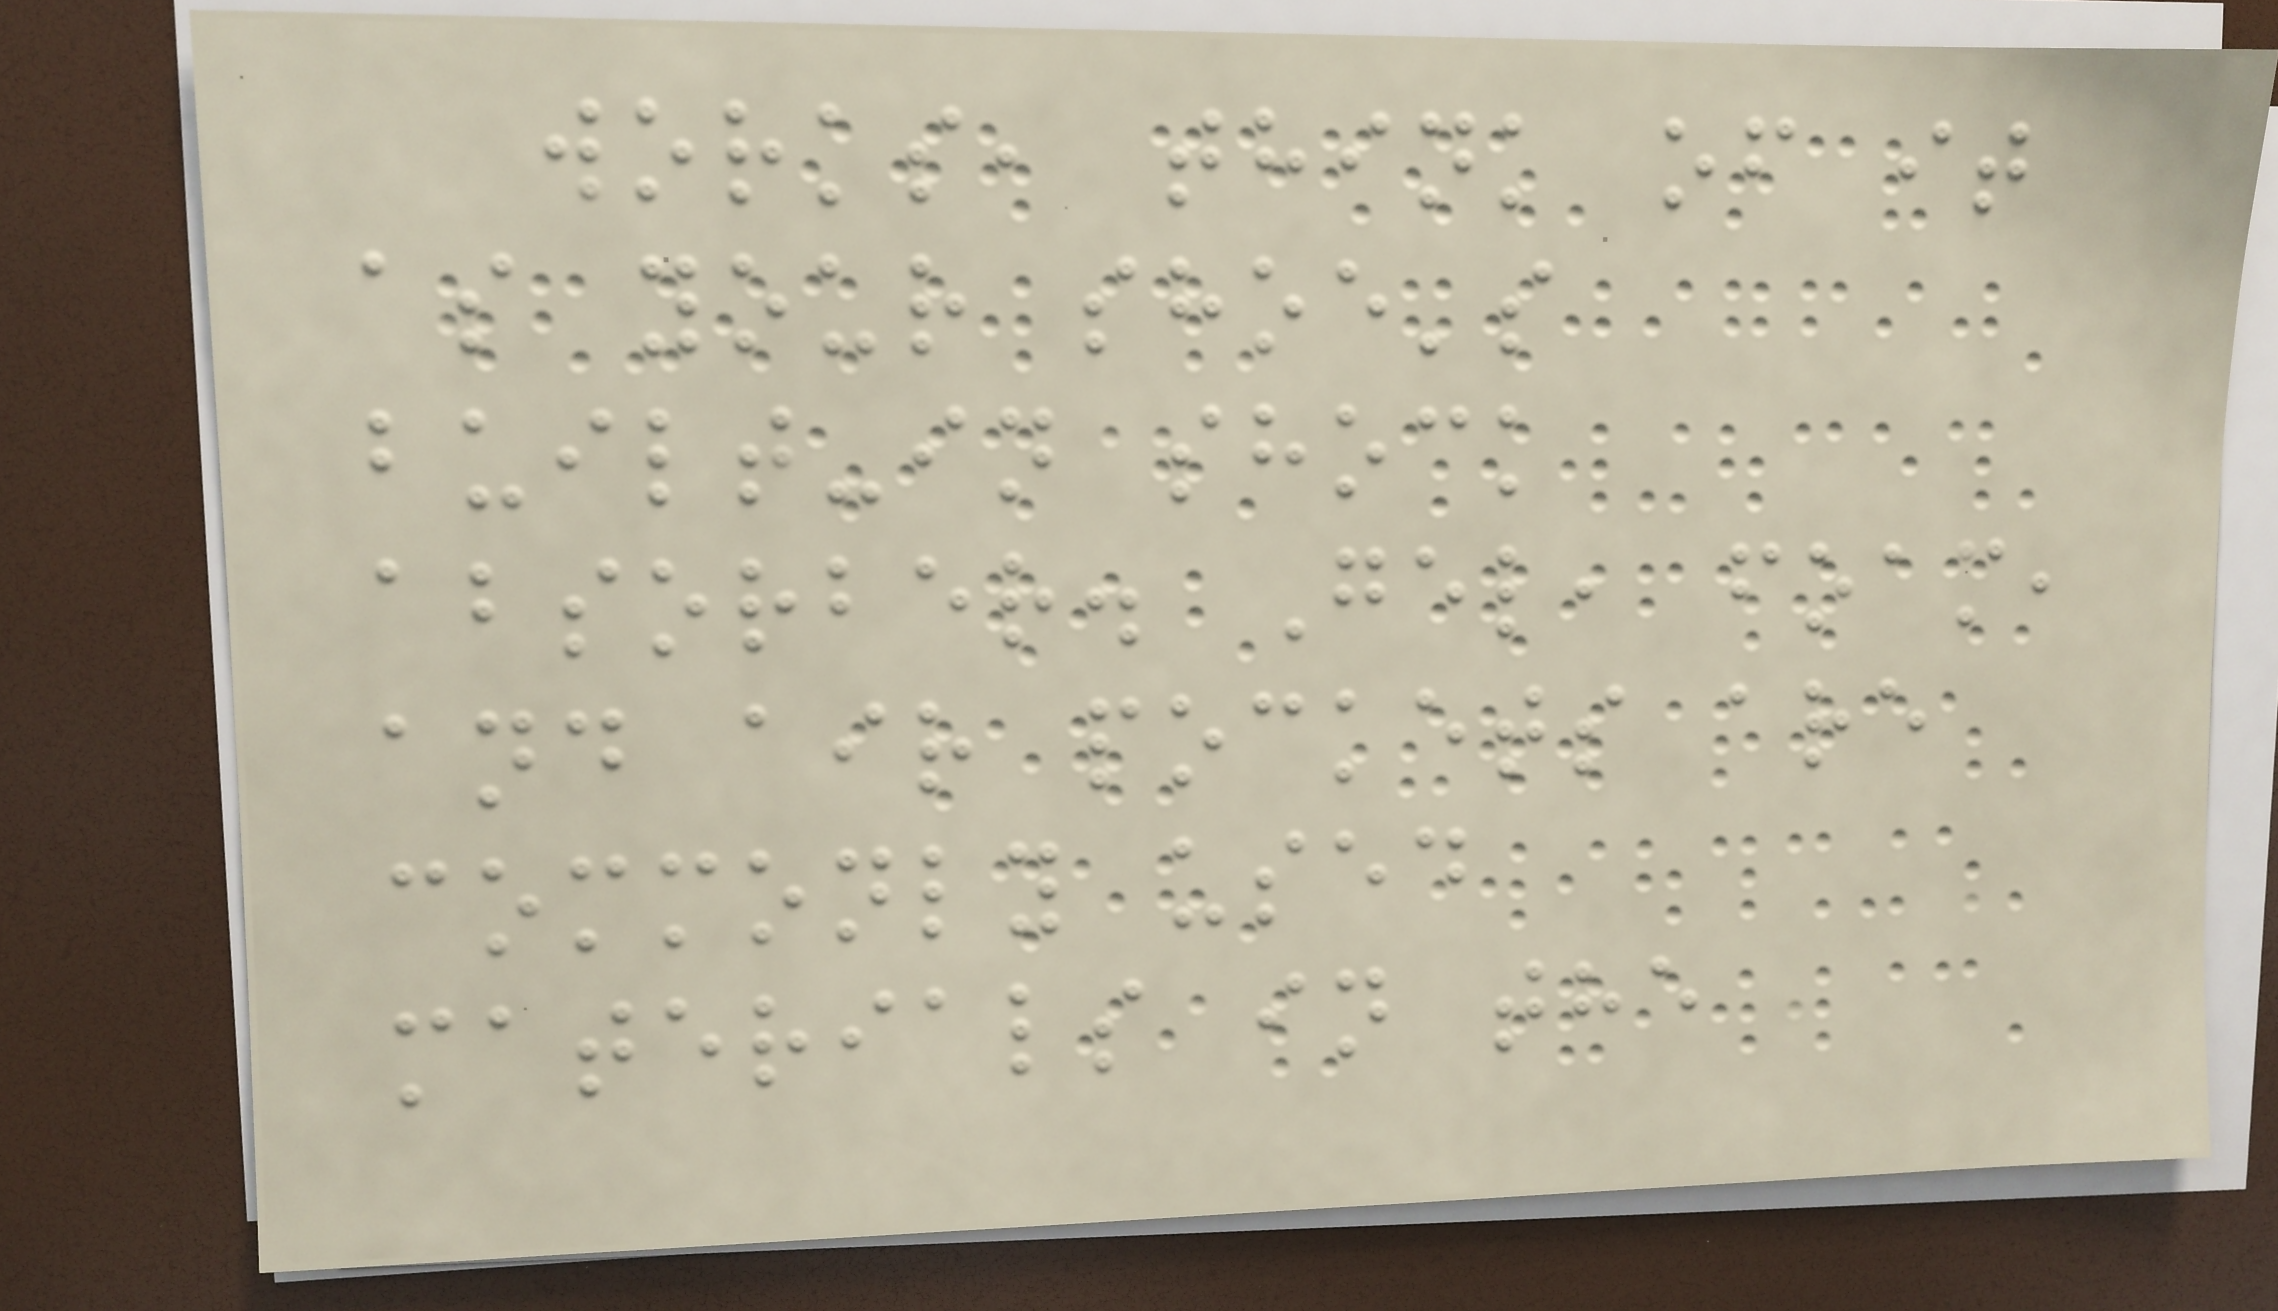works, think of it
as your shoe's
built-in shock
absorber. Gel, foam,
and air pockets are
commonly used
materials in the
